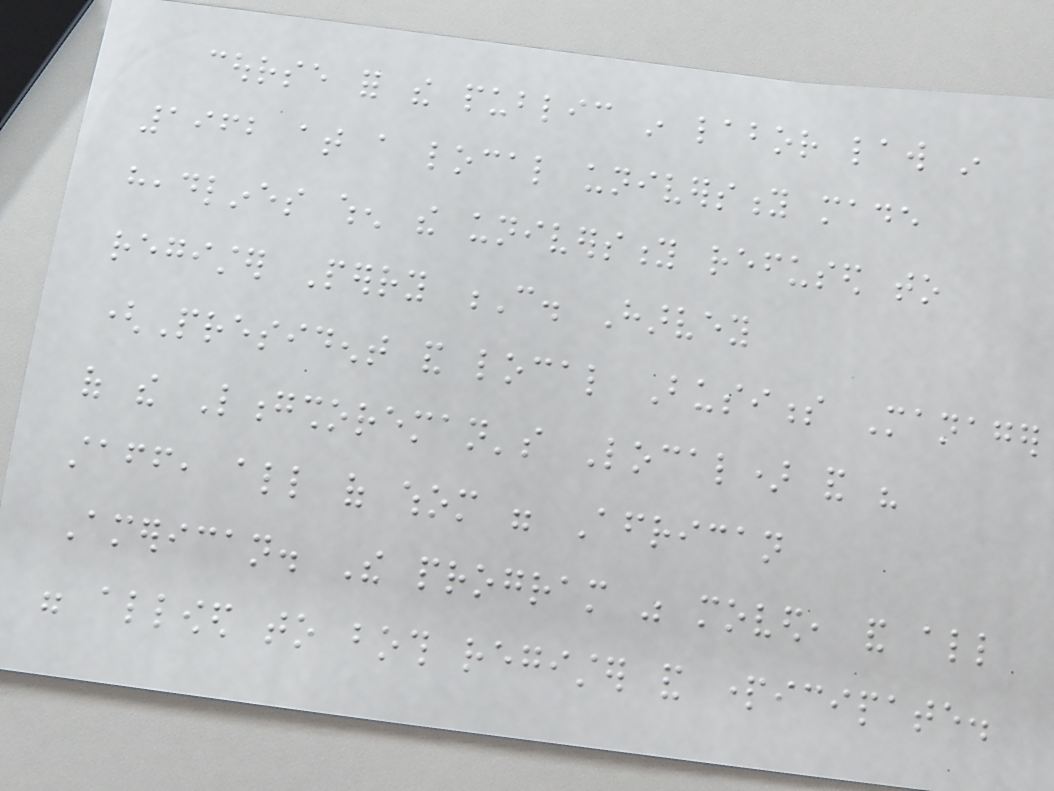course for the public in labor law in
1962 at a local university made
headlines when the university refused to
register Perry C. Harvey
(President and local Business Manager
of the Longshoreman's Local) and his
staff, all of whom were African
American. The program was moved, and all
were allowed to both register and participate.
